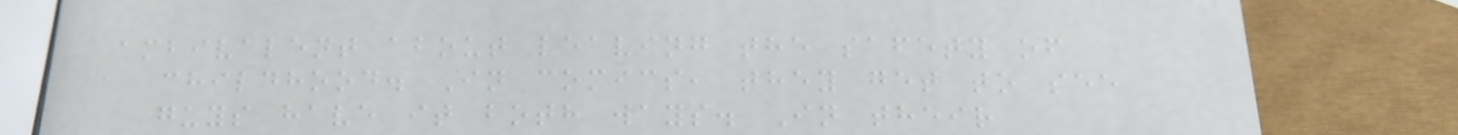ambivalent about leaving the safety of
childhood. In comics, they get to see
guys have it both ways. In their
